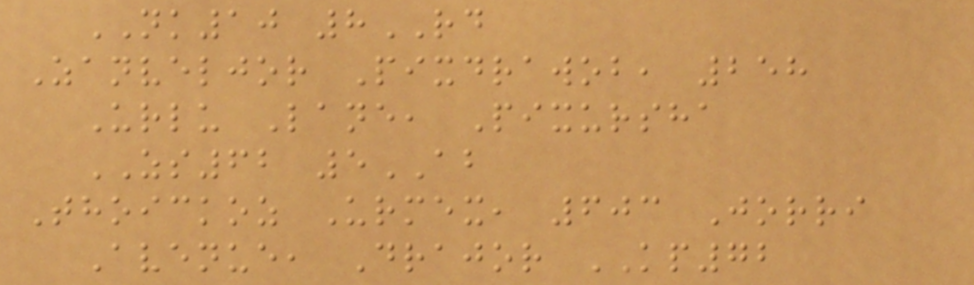NK10 8RD
Zanveljor Pixdrawob, 258
Urlu Lane, Pixursha
ZS62 5AB
Thoickoz Urmex, 603 Jorri
Avenue, Drajor KP72
